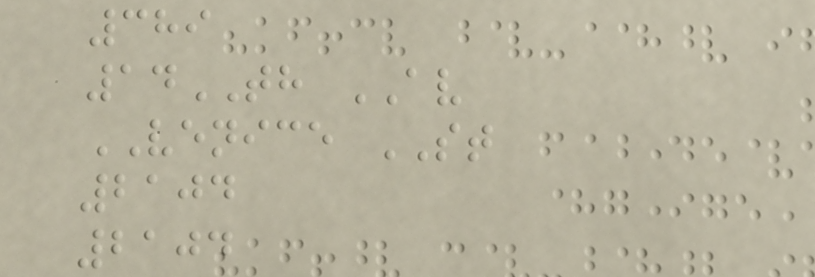389
14TH AV
VENICE ST
2104
2104
